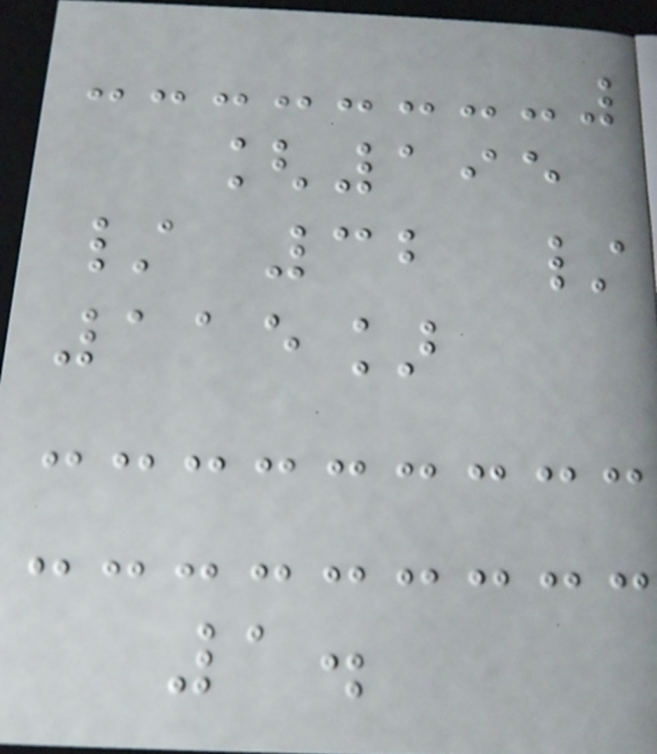[195
/ 32 /
115]
1.
